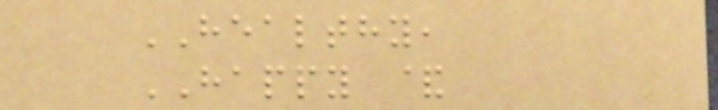HEALTHY,
HAPPY &
